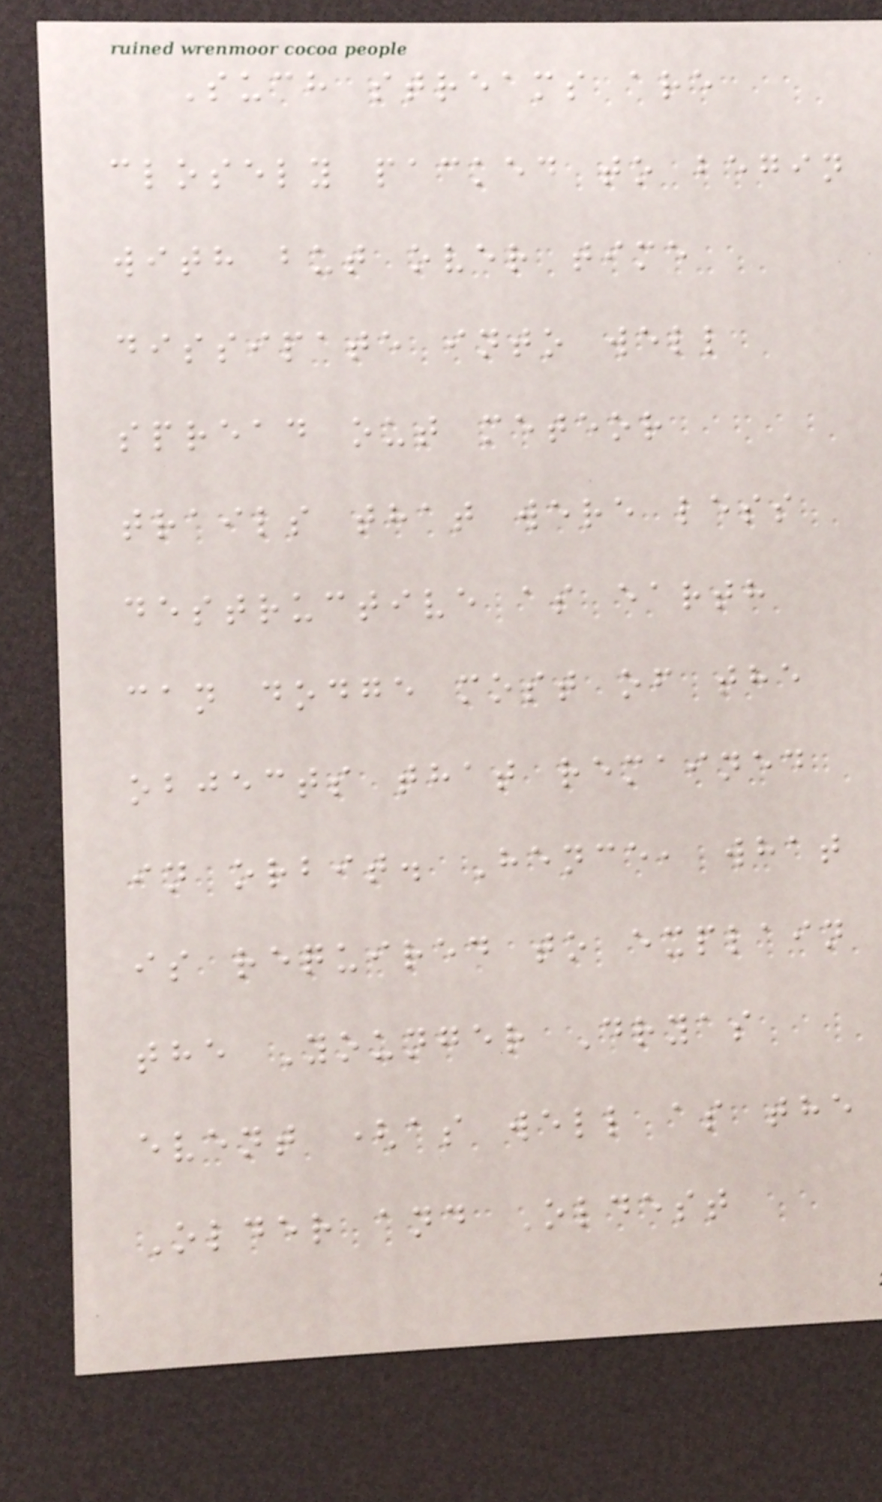Such streams are
closely packed to begin
with but over time
dissipate into well
spread out meteor
trails that were less
destructive as earth
can dodge most of the
objects that remained
in orbit. Hence, what
is required to explain
the Younger Dryas
event (as well as the
Older and Oldest
